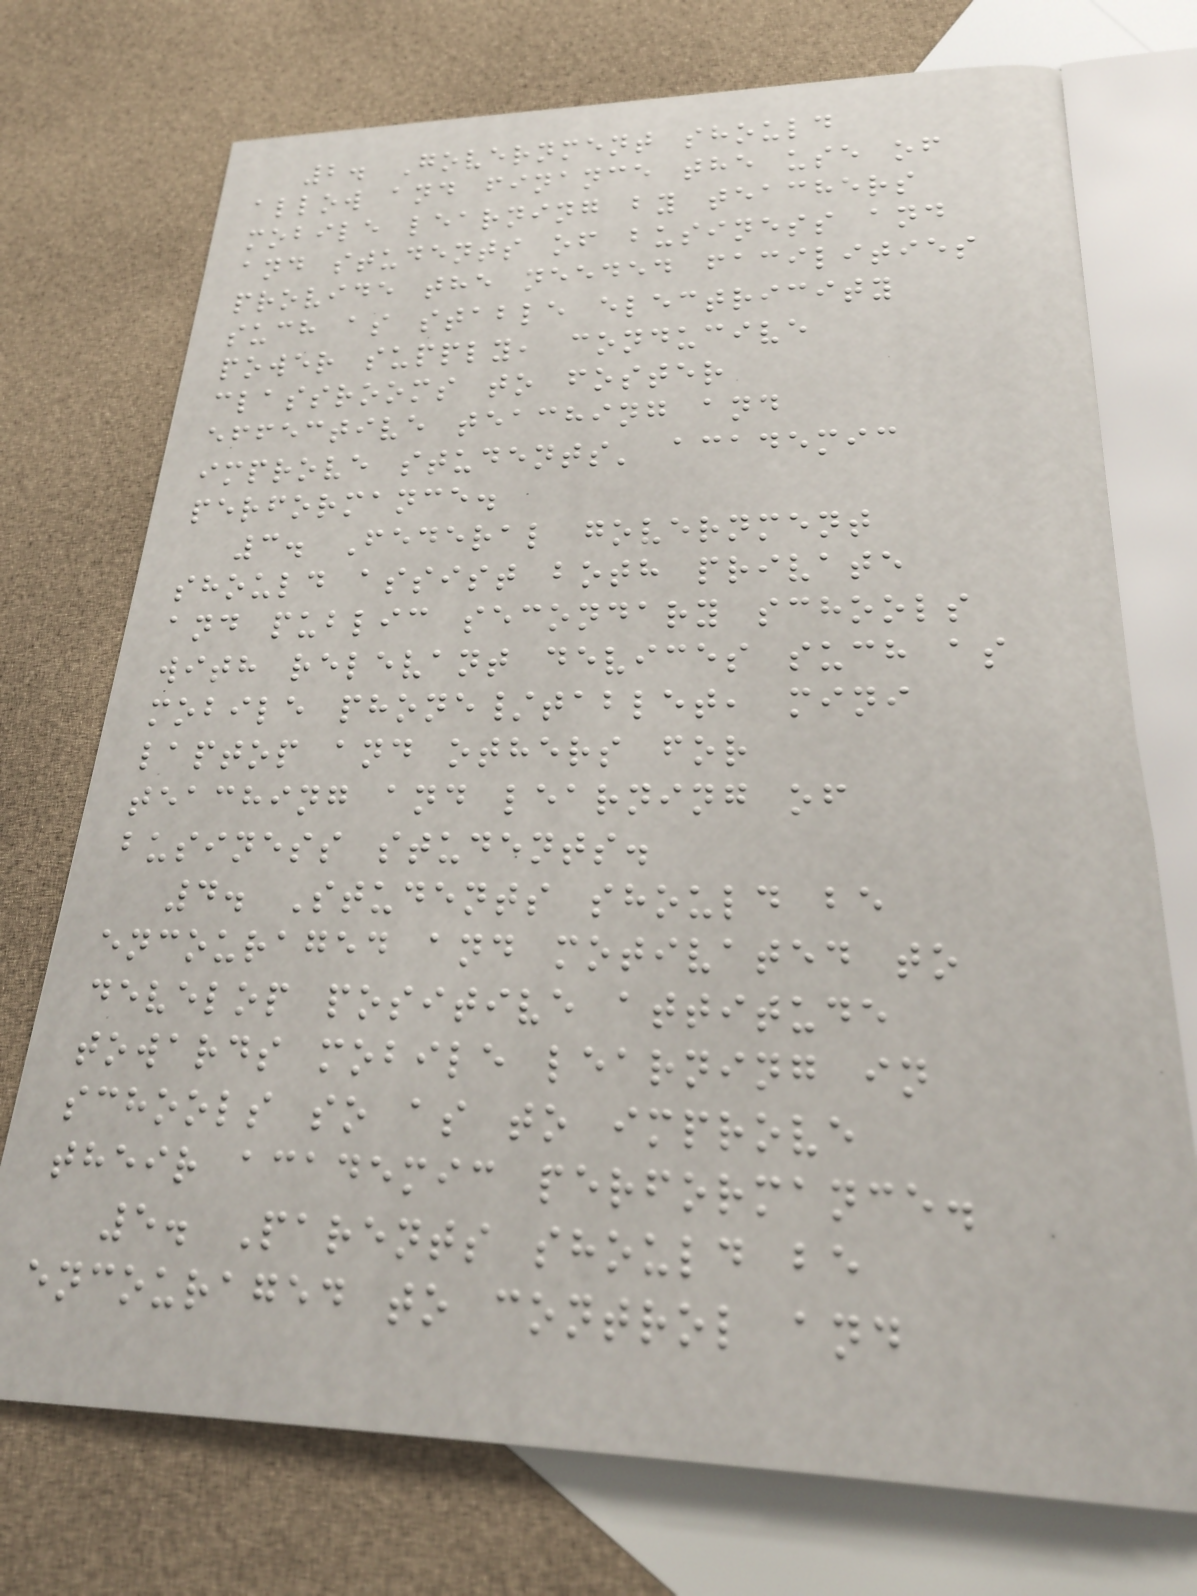2. Government should
allow and finance the use of
mobile learning by teachers
and students of business and
provide the needed facilities
such as stable electricity
power supply, conducive
classrooms to foster
effective teaching and
improve students' academic
performance.
3. Federal government
should assist both private
and public secondary schools
with relevant devices such as
mobile phone/tablet, mini
laptop and others for
teaching and learning of
business students.
4. Students should be
encouraged and motivated to
develop positive attitude
towards mobile learning in
schools so as to improve
their academic performance.
5. Parents should be
encouraged to control and
